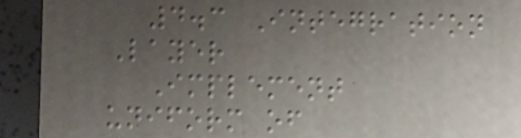4.3 Integration
Layer
Implement
uniform of
